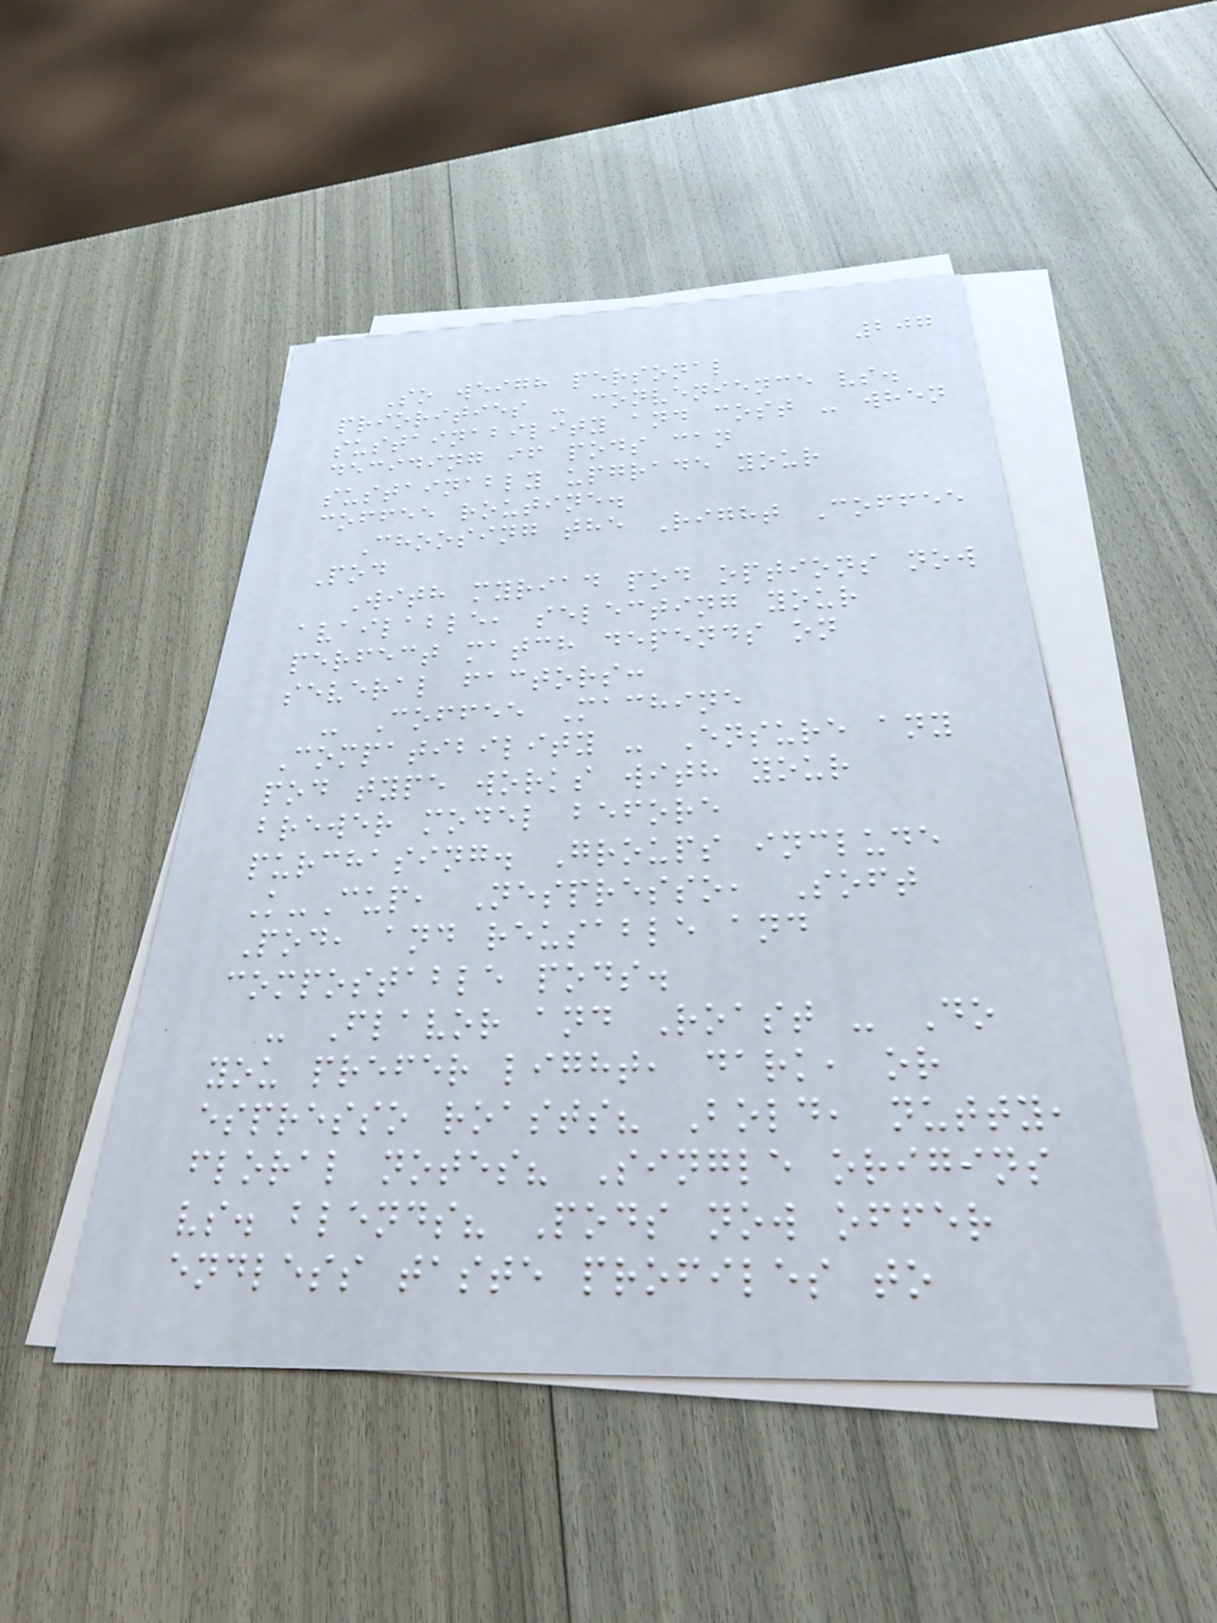207
So weigh personal
priorities - convenience vs.
sustainability and cost - when
deciding if pods can
sustainably upgrade your
coffee routine.
Choosing the Right Coffee
Pod
With myriad pod options now
available, selecting your
perfect match depends on
several factors:
- Coffee Machine
Compatibility - Ensure any
pod type works with your
brewer model before
purchasing. Groups include
K-Cup, Nespresso, Soft
Pod, and reusable and
compostable pods.
- Flavor and Roast - Do
you prefer light, dark, or
espresso roasts? Bold, nutty,
floral notes? Single origins
vs. blends? Pods now offer
endless taste profiles to
